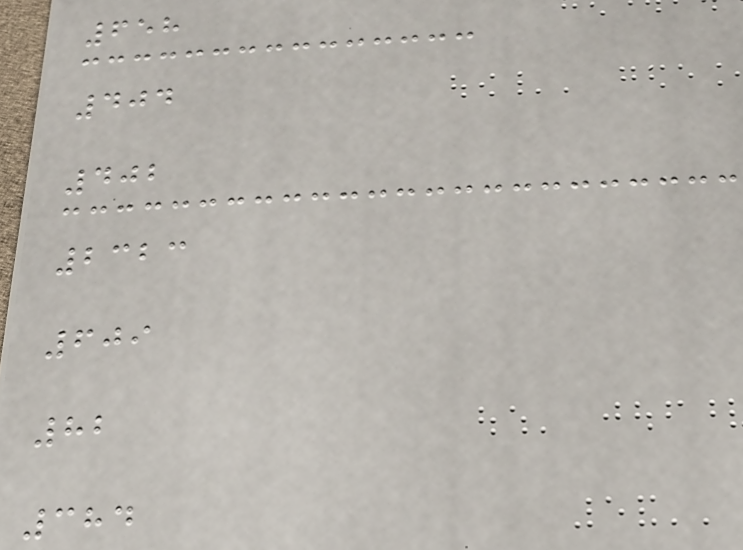658
404
402
2323
609
82
384
